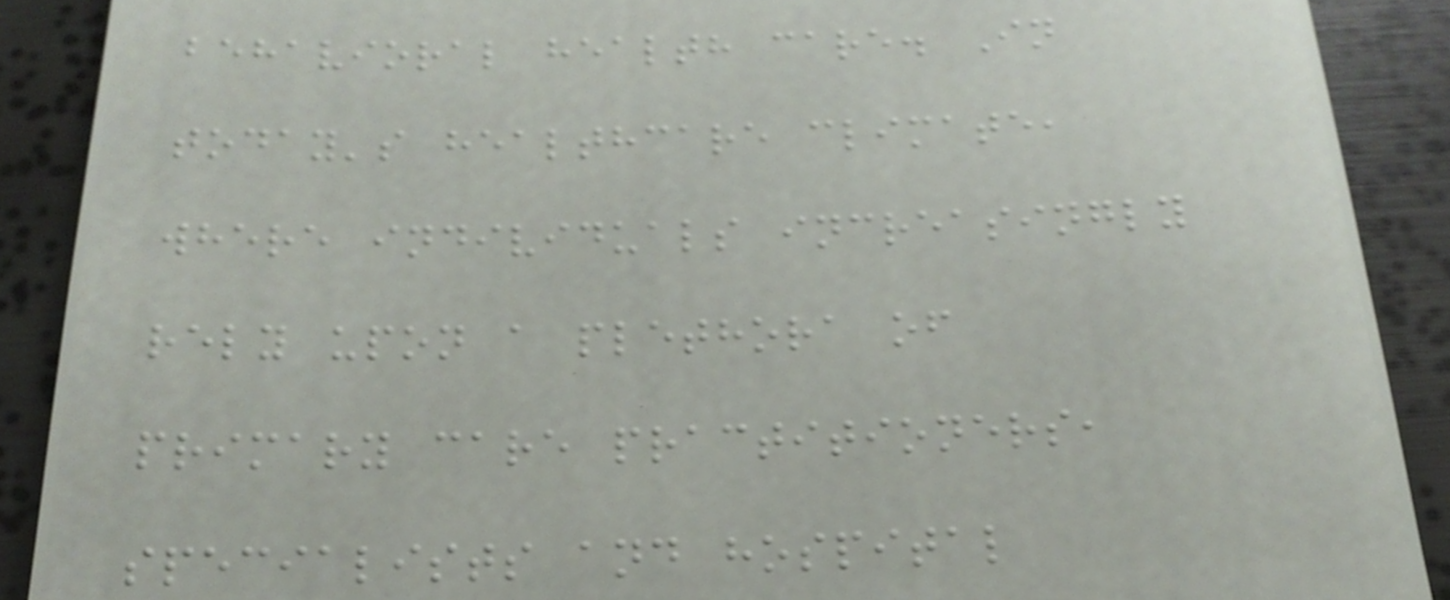behavioral health care. In
today's healthcare climate,
where individuals increasingly
rely upon a plethora of
primary care practitioners,
specialists and hospital
